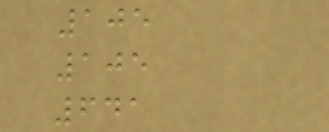105
105
641
